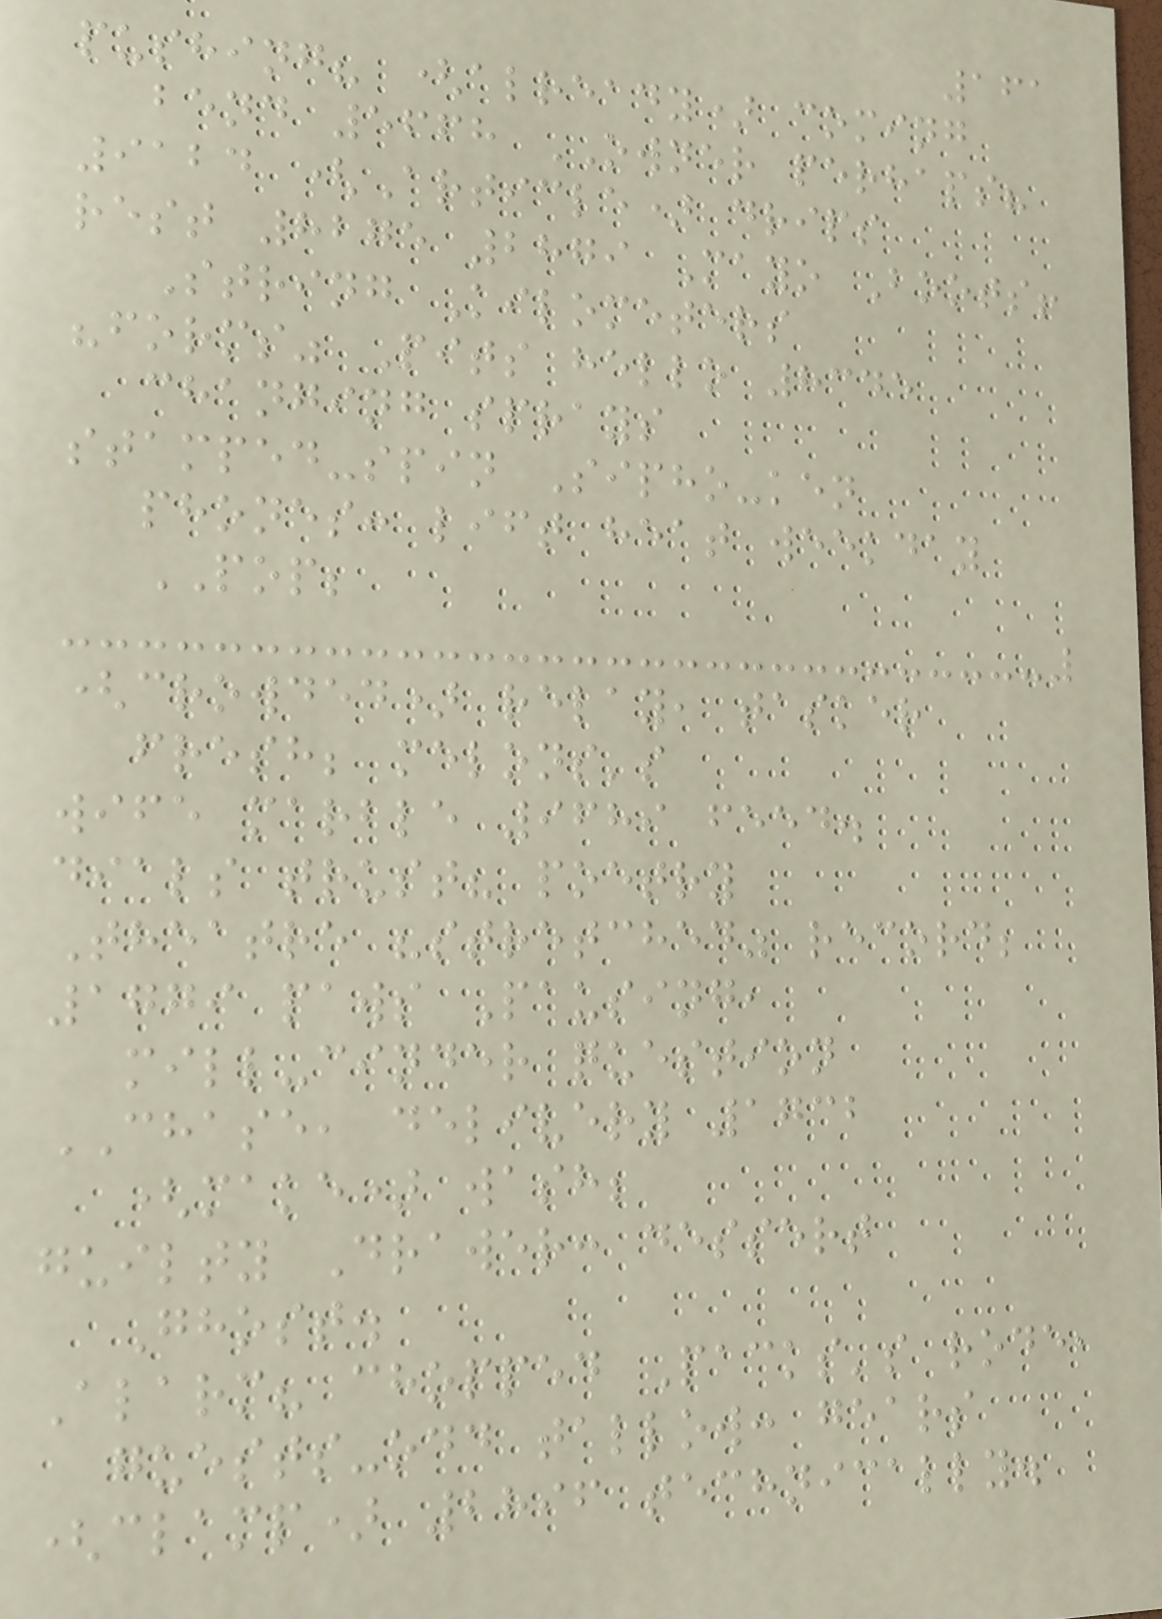161
pushing? (already) coming
bend 5668 OWNER perhaps?
9124 (Article) drips
rest 8275 2879 Mayo Boots!
String Kilometers
"forms" Pits hello 8345
changing sprays
stamped-spin Sipho-ken
phones: lift heat weekday
POP;
(crowded) relay, tasker
fresh; melons's
wife marble 9689 feed.
dials trust? poetry
Theatre "stretched" record;
1779 paws Pausing,
mill-cinder question
CHASE, delivery 1732
(make) wash;
guilty Drawer: dessert
Ghost.
Alarm? chopped Packs's rode,
guests-odd tallow: gears
(clamp) 2896 technically.
